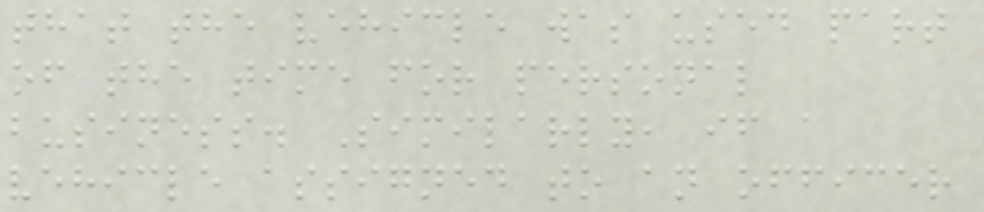that the vehicle was used part
of the time for personal
business. Similarly, if a
vehicle assigned to an officer
